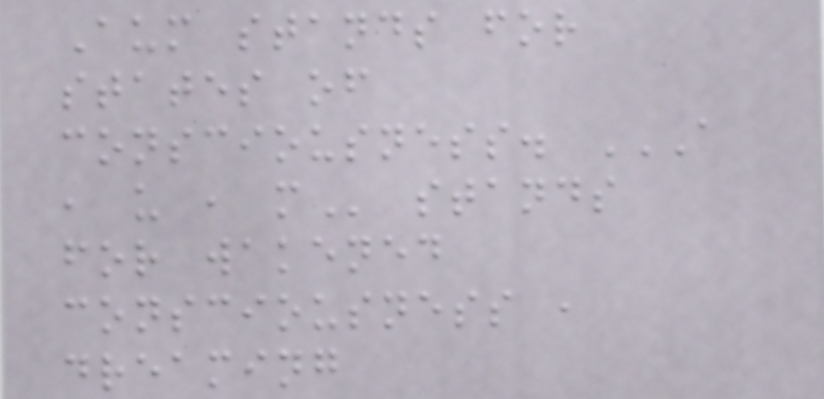Aum stands for
states of
consciousness. A
, U , M stands
for wakened
consciousness ,
dreaming
